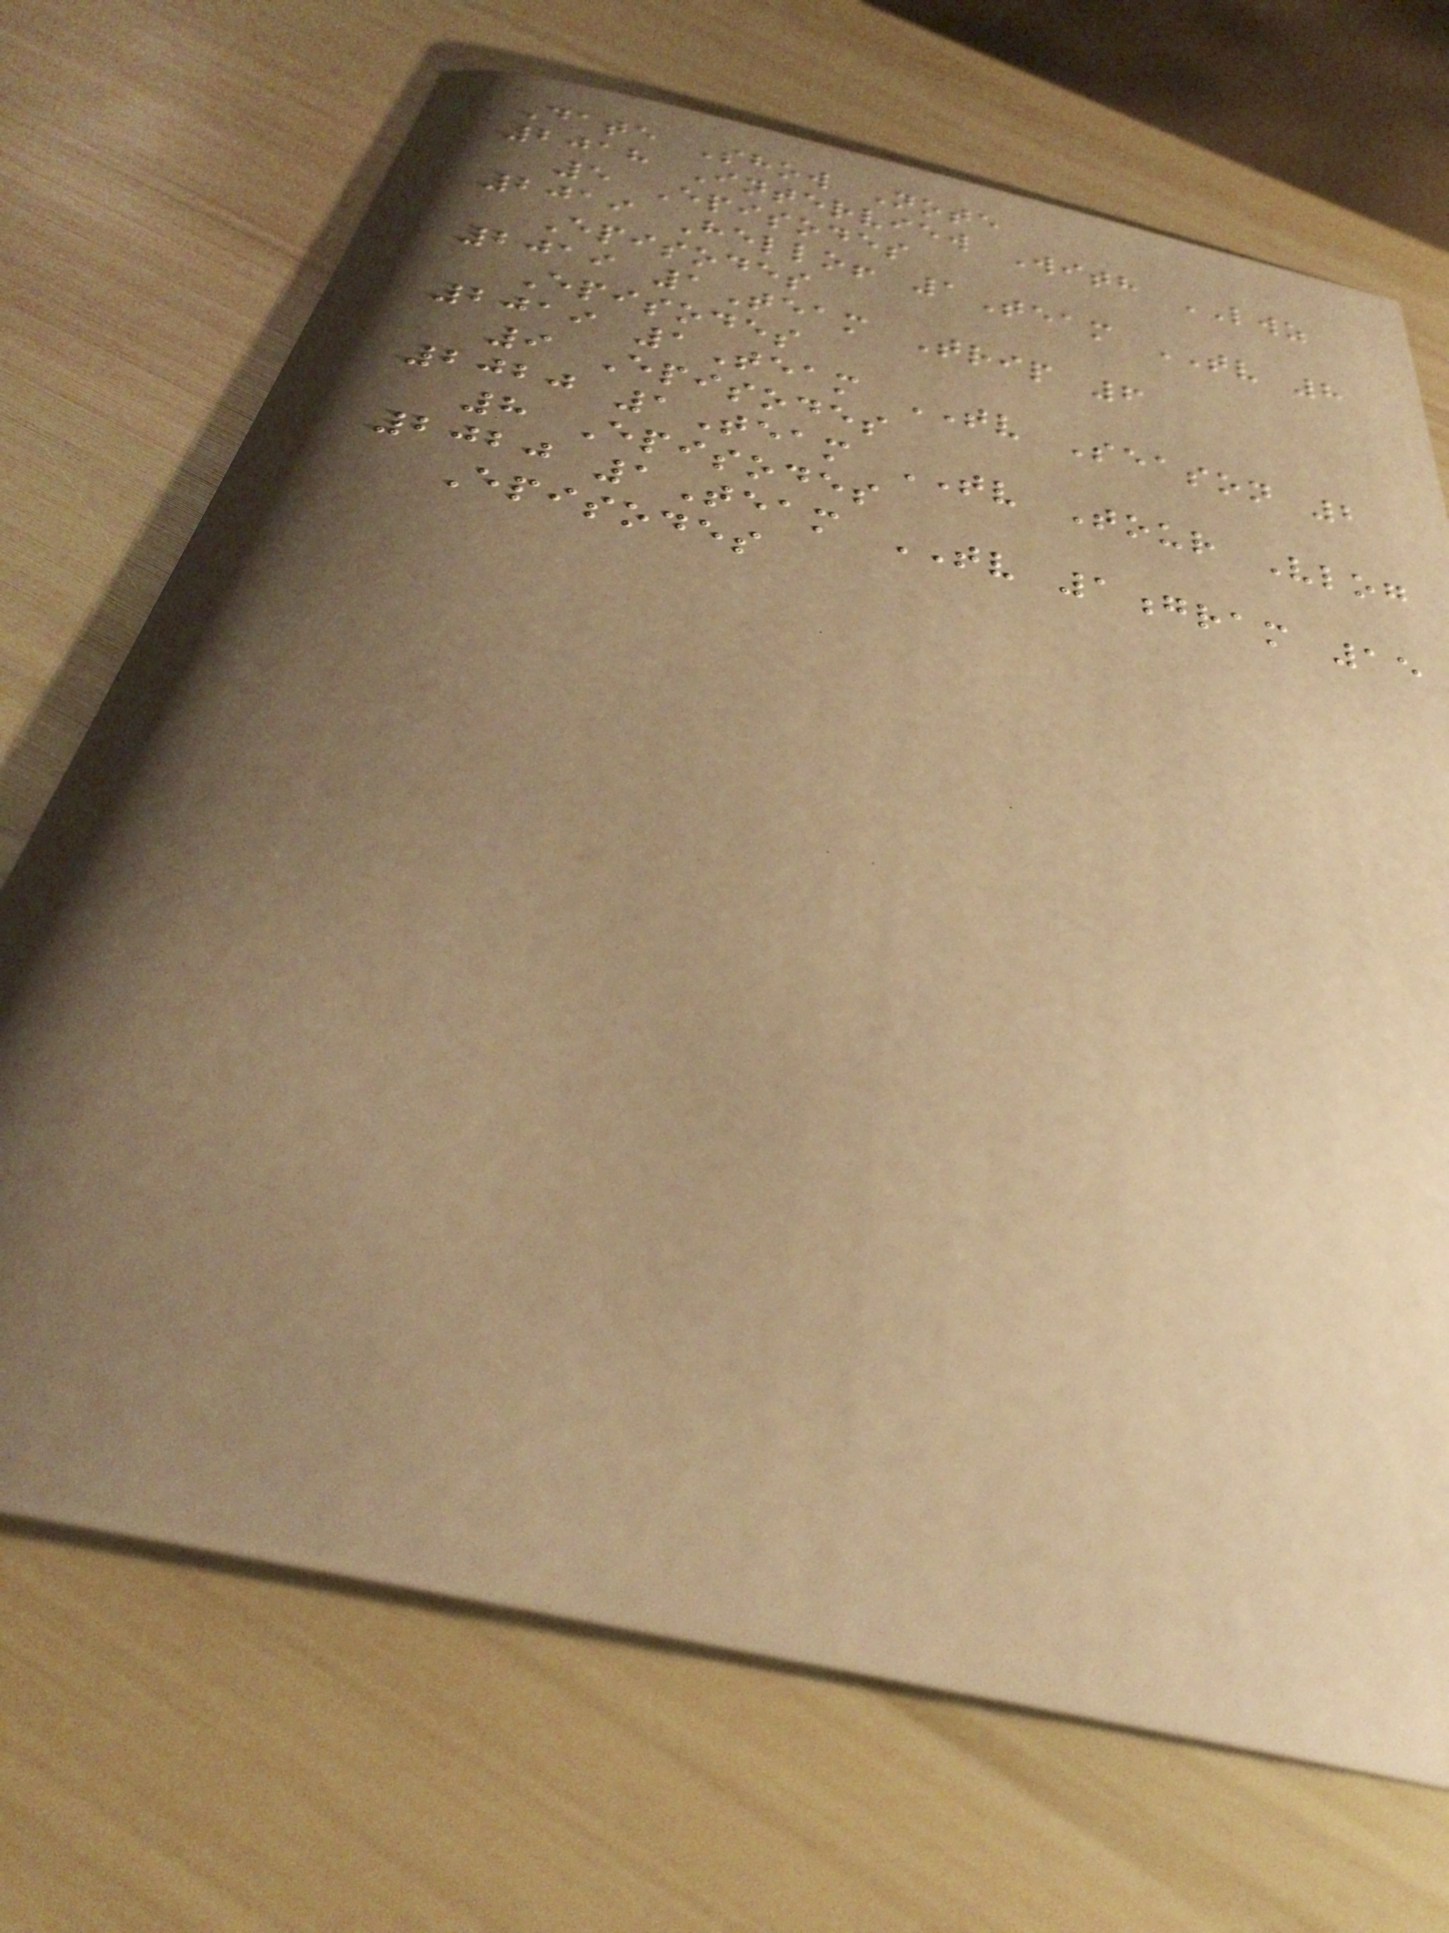Date Show Note
2018 Interview With LWZ
5 Episodes
2019 Hello! 1Team TV 8
Episodes
2019 1Team Trip 6
Episodes
2019 1Team TV Season 2
9 Episodes
2020 1Team TV Tour Vlog
8 Episodes
2020 1Team TV 1gram 15
Episodes
